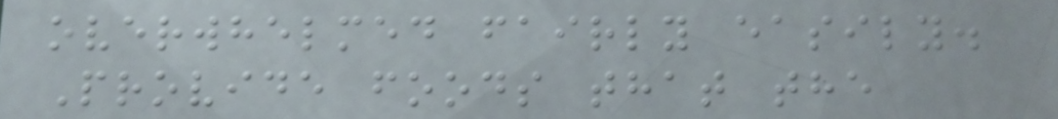overwhelmed fairly easily.
Provide foods that the
